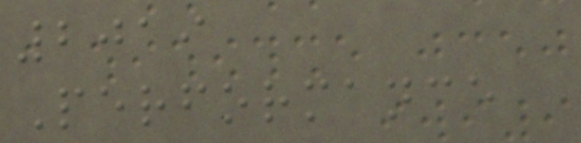2019
Performance
